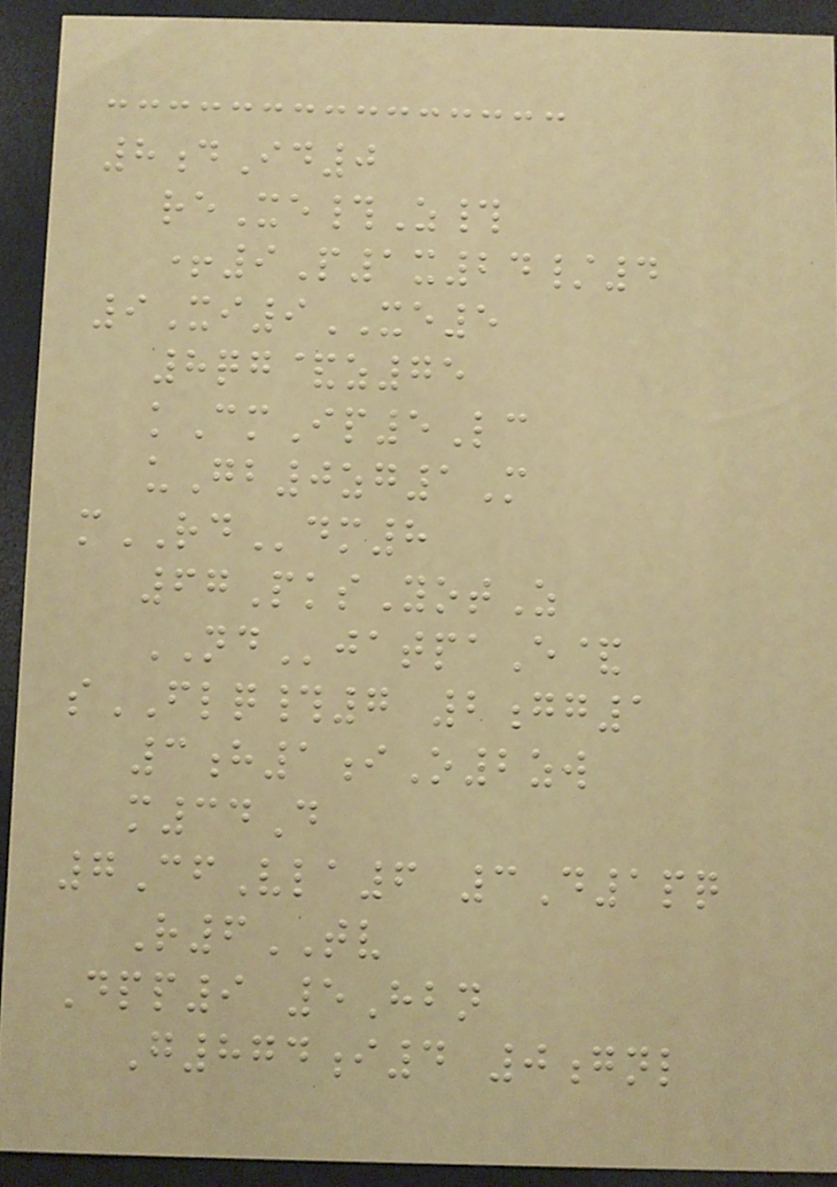8dId0
reXe#Z#
+9P1x24/4
9Xi9XE5
8qg&z75
kCmIp5Lc
uGb0zg1M
mRDdm8
67PksYotZ
NDjatpaE&
sFLQ#7 2gg1
3h1iO2zw
m34D
7CfVla6 3D1pq
R6TV
Dpp9 5Hbn
G874i4 0gnl
